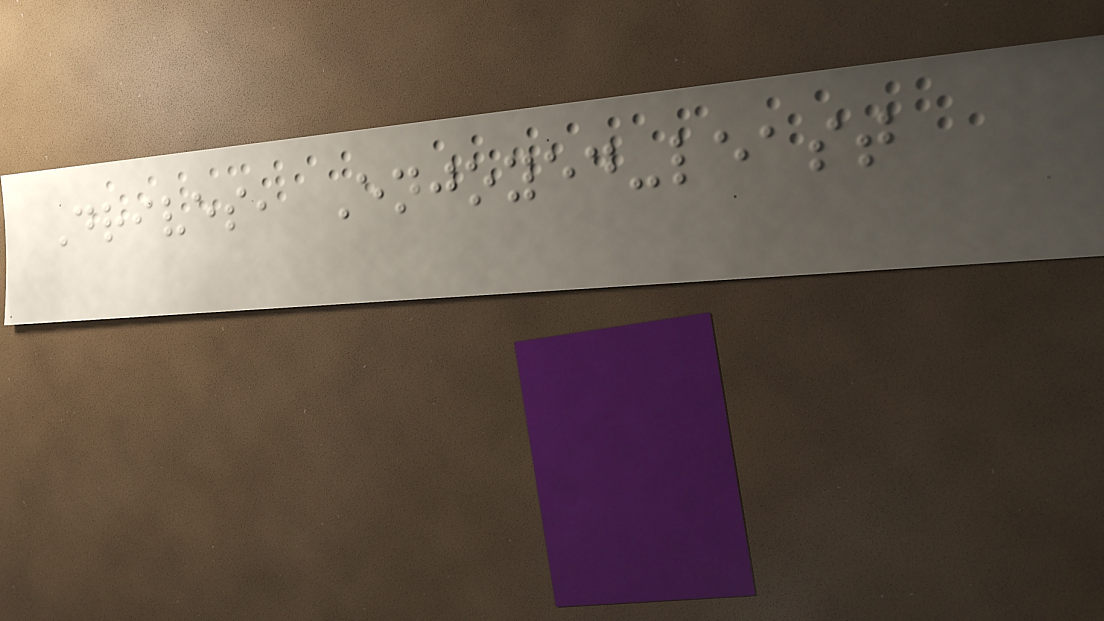Drives, Enjoyed-least
